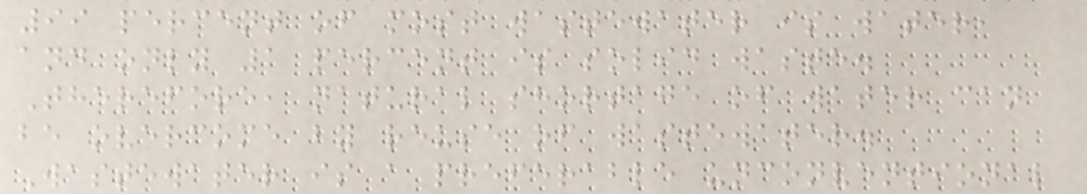99 percent of most wastewater is water,
and only 1 percent is solid waste.
Therefore, natural shortage of water can
be overcome by reuse of wastewater.
Wastewater is a preferable unconventional
